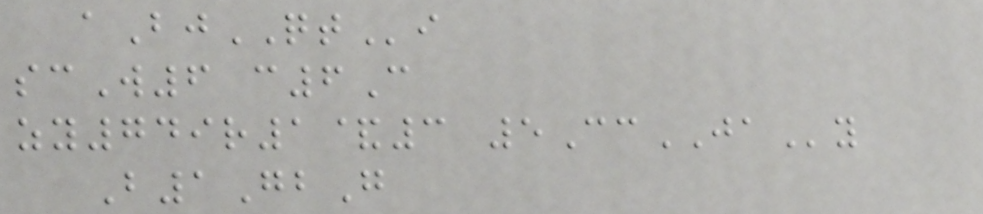aBjQTi
scW6 c6C
zy749r1&3 5CcJAy
B1GbG
